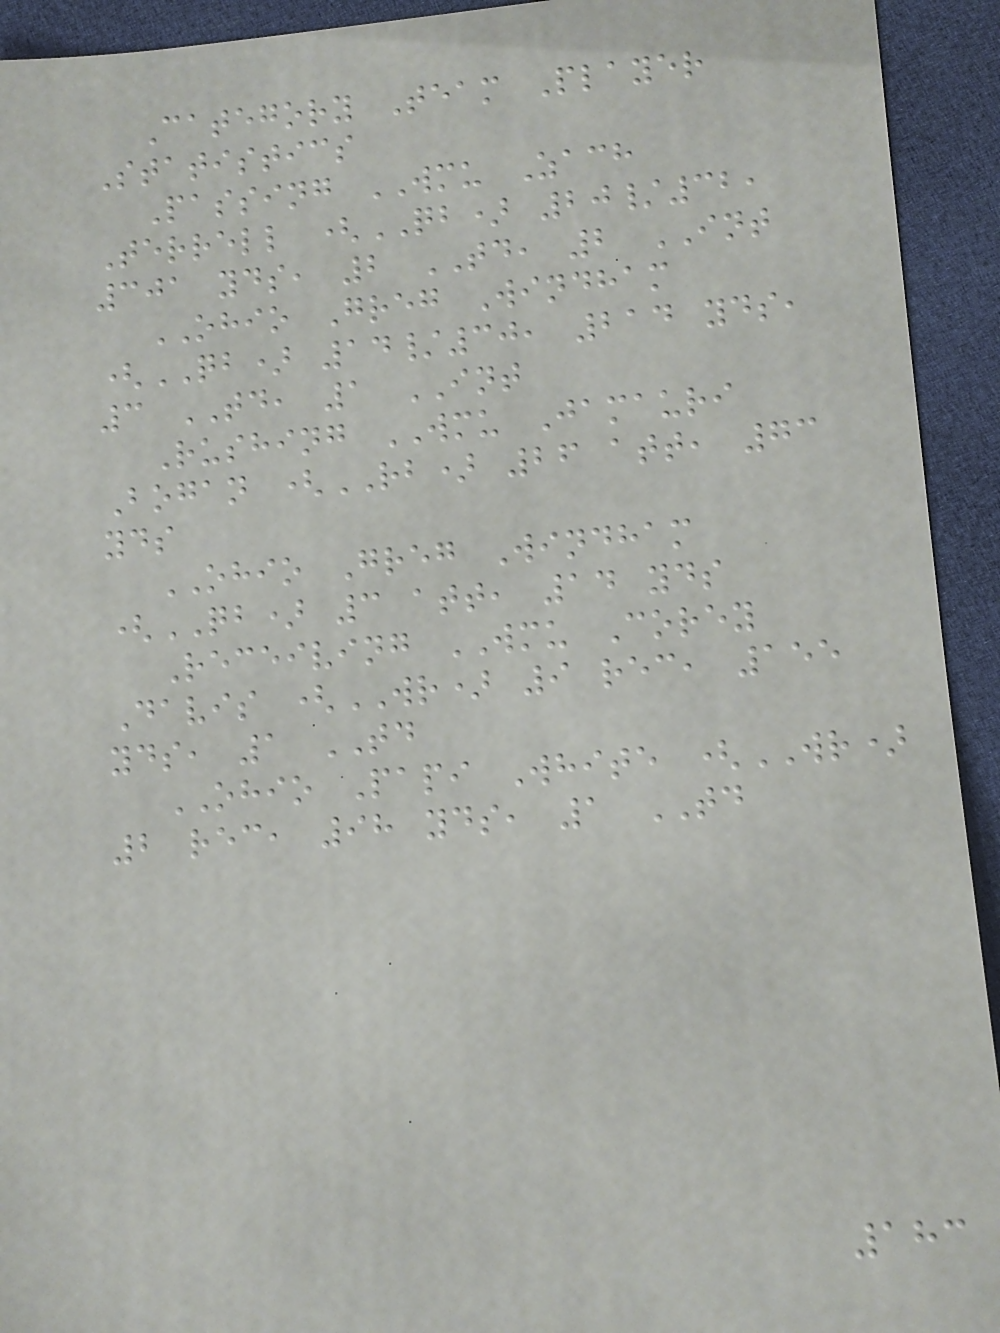Category Team Player
Statistics
Passing WMU Zach
Terrell (QB) 20/32,
301 yds, 2 TD, 2 INT
OHIO Greg Windham
(QB) 14/30, 214 yds,
3 TD, 1 INT
Rushing WMU Jamauri
Bogan (RB) 26 att, 73
yds
OHIO Greg Windham
(QB) 3 att, 14 yds
Receiving WMU Corey
Davis (WR) 9 rec, 155
yds, 1 TD
OHIO Papi White (WR)
2 rec, 98 yds, 1 TD
183
